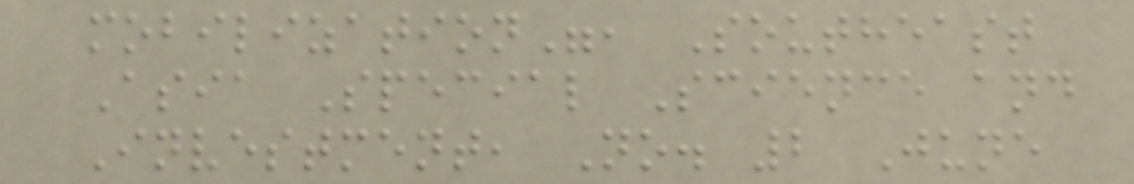mobilization", Southeast
Asia Special Science and
Investment, No. 2 June
